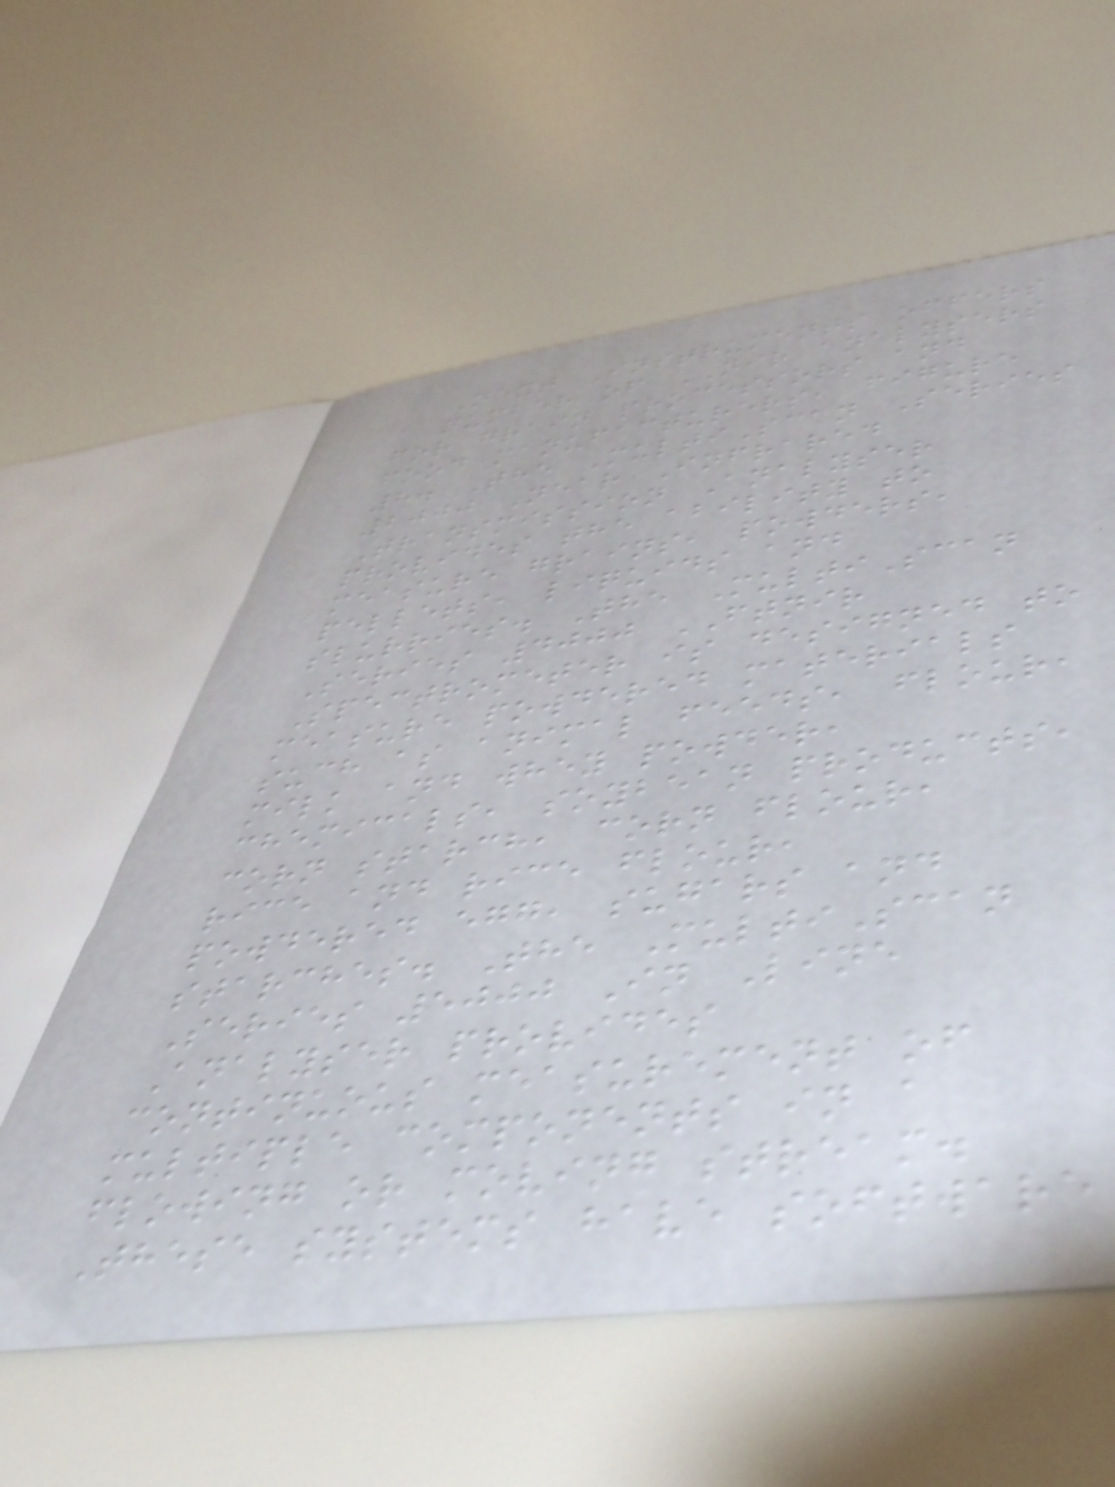Next Instruments offers
a number of NIR analysers
for grain processors and
food manufacturers, figure
8. The MultiScan Series
2000 Near Infrared
Transmission Analyser
provides the ability to
measure grains, powders,
pellets, liquids and
slurries. The MultiScan
Series 4000 FTNIR
Spectrometer is designed to
measure powdered materials
such as animal feeds, flour,
milk and whey powder,
chemicals, soybean products,
corn starch, corn flour,
rice and rice flour,
powdered egg, sugars and
starches. The MultiScan
Series 5000 In Line
Analyser provides
continuous measurement of
multiple components in a
flowing or moving stream.
These systems have software
